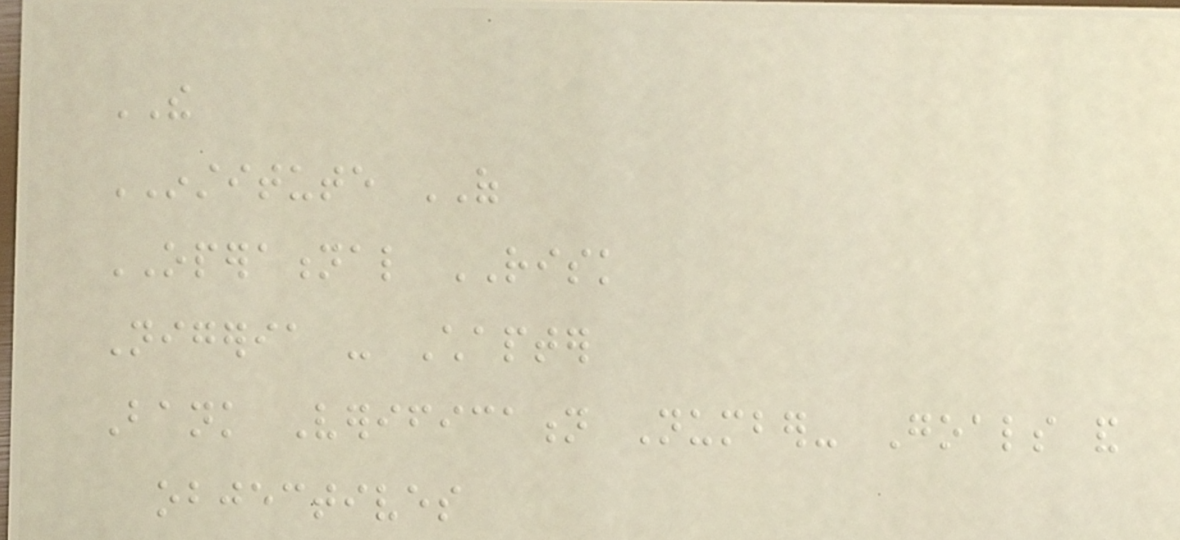THE
INSTITUTE OF
OPERATIONAL RISK
Nigeria - Chapter
Bank Verification Number- Goals and
objectives
